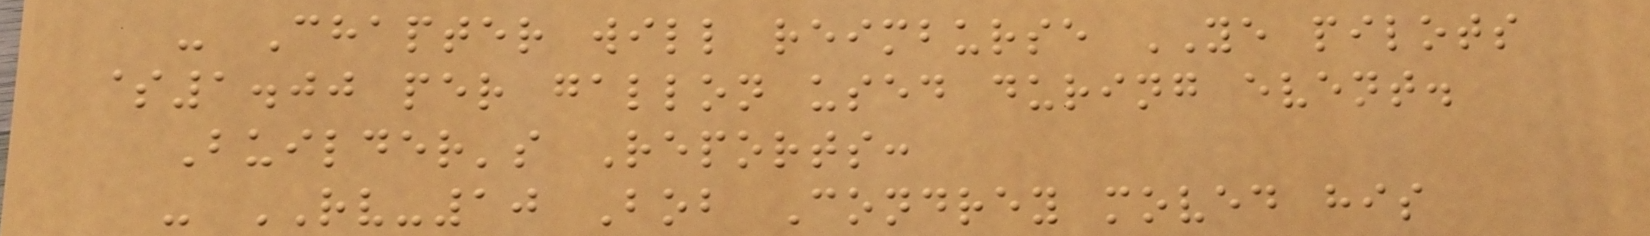- Chapter will reimburse YE pilots
$1.00 per gallon used during event.
Builder's Reports:
- RV-10 Bob Condrey moved his
